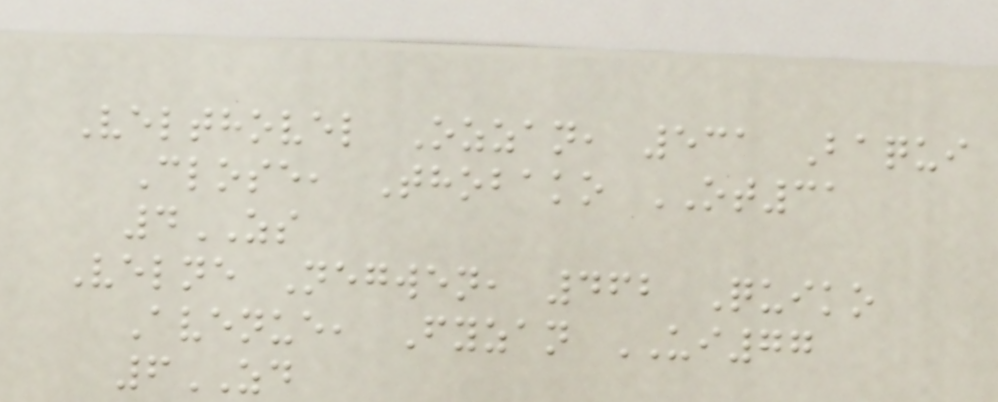Velthovel Ozzan, 531 Baqui
Close, Thobako OT31
4ZS
Velne Negwen, 462 Quiko
Avenue, Fyzan UI77
6ZD
